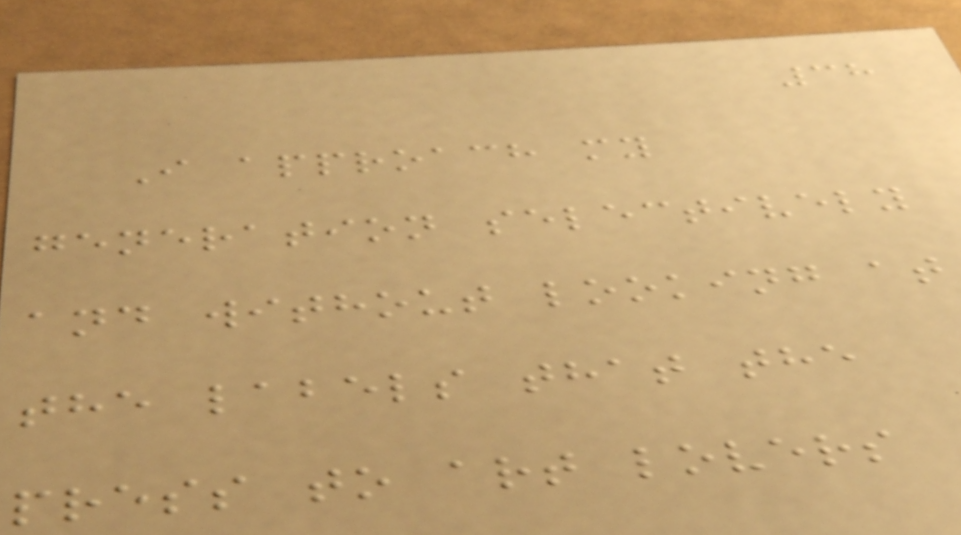38
I approach my
generation selectively
and without looking at
the labels that the
press to art lovers
